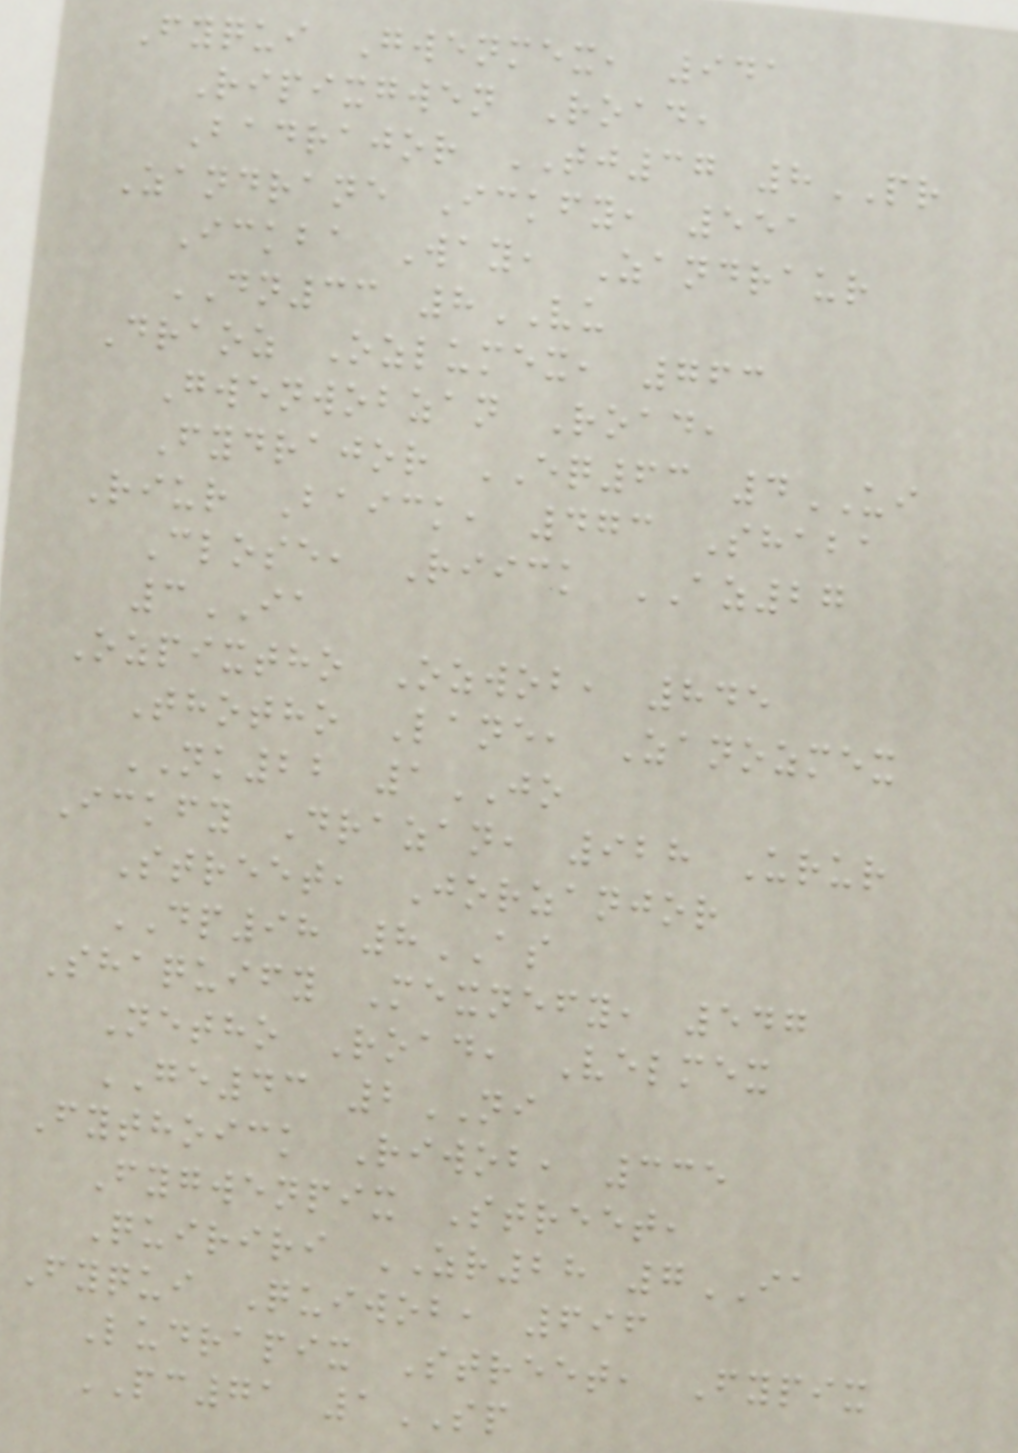Fyqui Gwenmex, 941
Ripixgwen Road,
Badrajor TJ37 8PR
Zandrane Ickfy, 551
Ickba Way, Zandraur
DN33 8VU
Draoz Ozlumex, 763
Gwenwobzan Road,
Fydrajor EQ63 4UI
Riur Baick, 473 Shaba
Close, Riick AZ27
3IA
Ozpixtho Ozwob, 845
Thotho Lane, Zanozmex
NK22 1JO
Ickfy Drazan, 928 Urur
Street, Jorzanjor
DP98 8AS
Shaquify Mexnefy, 547
Netho Road, Velmex
GE43 2NI
Fythoick Riwob, 335
Fygwenpix Street,
Quiriri ZR28 7IA
Fyqui Quiwob, 696
Ludrapix Street, Fypix
PC71 1SP
